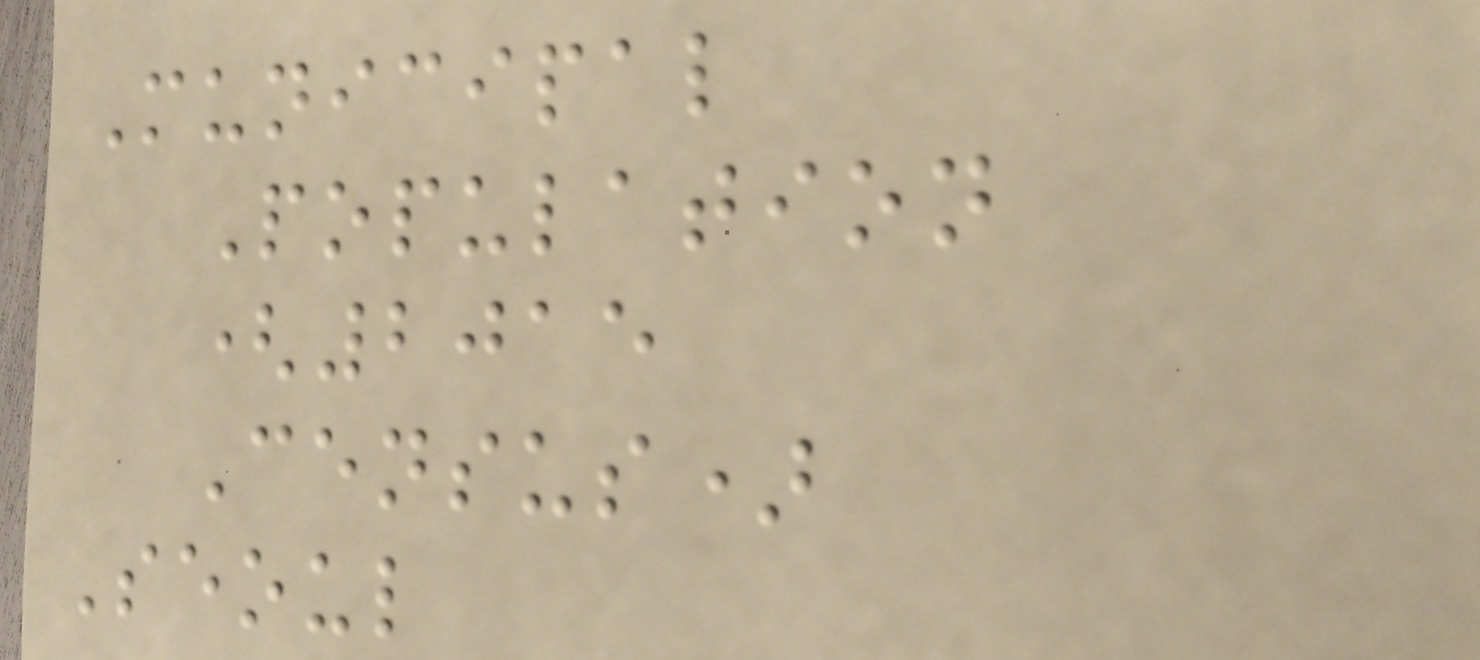Municipal
Population
(2015
Census)
Seoul
